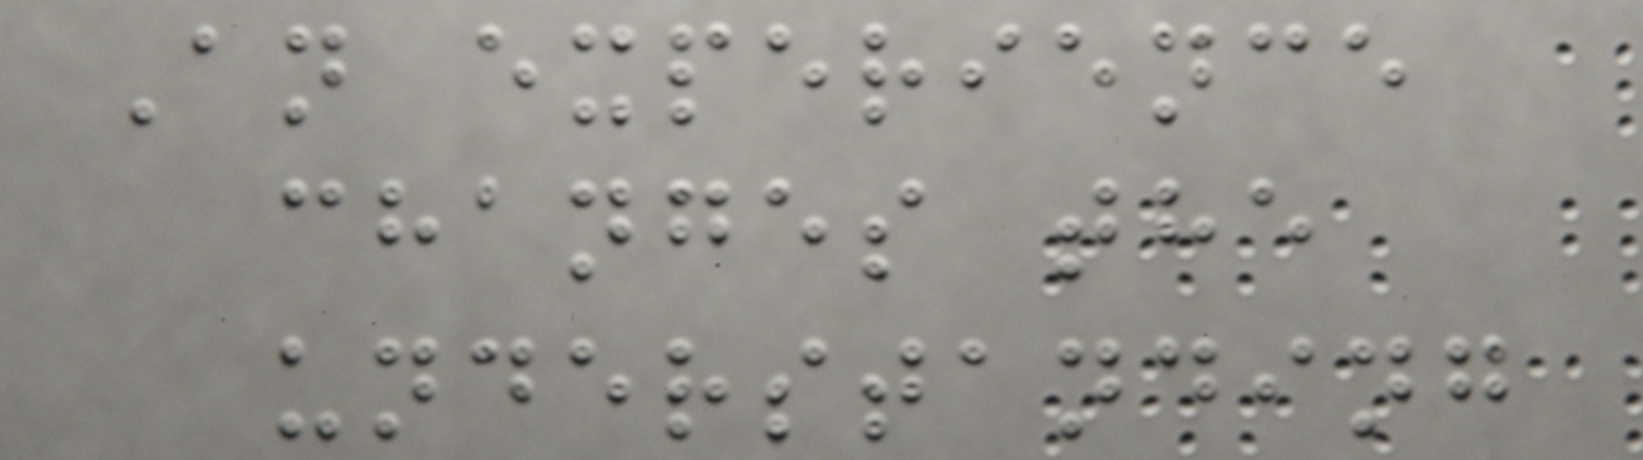An experience
changes the
understanding
